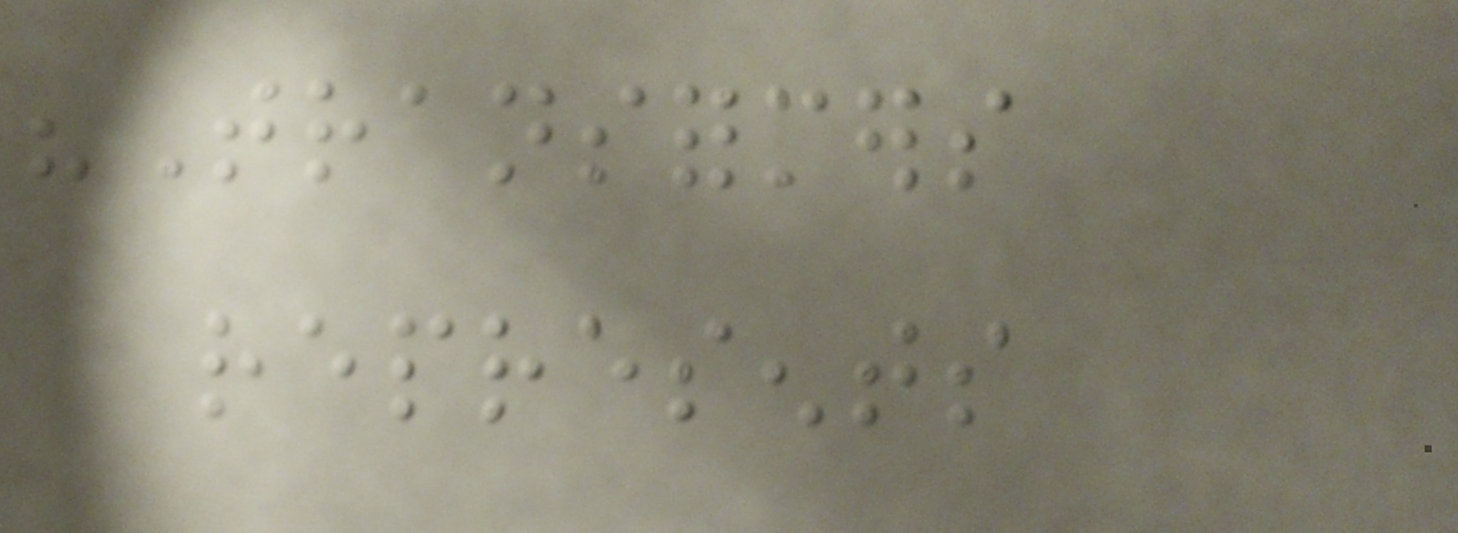"Transformers
represents
